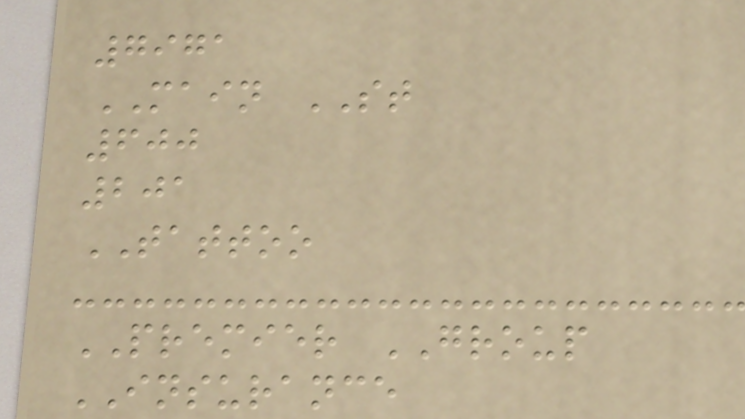7971
MAIN ST
600
201
TATTOO
PREMIER GROUP
INSURANCE
